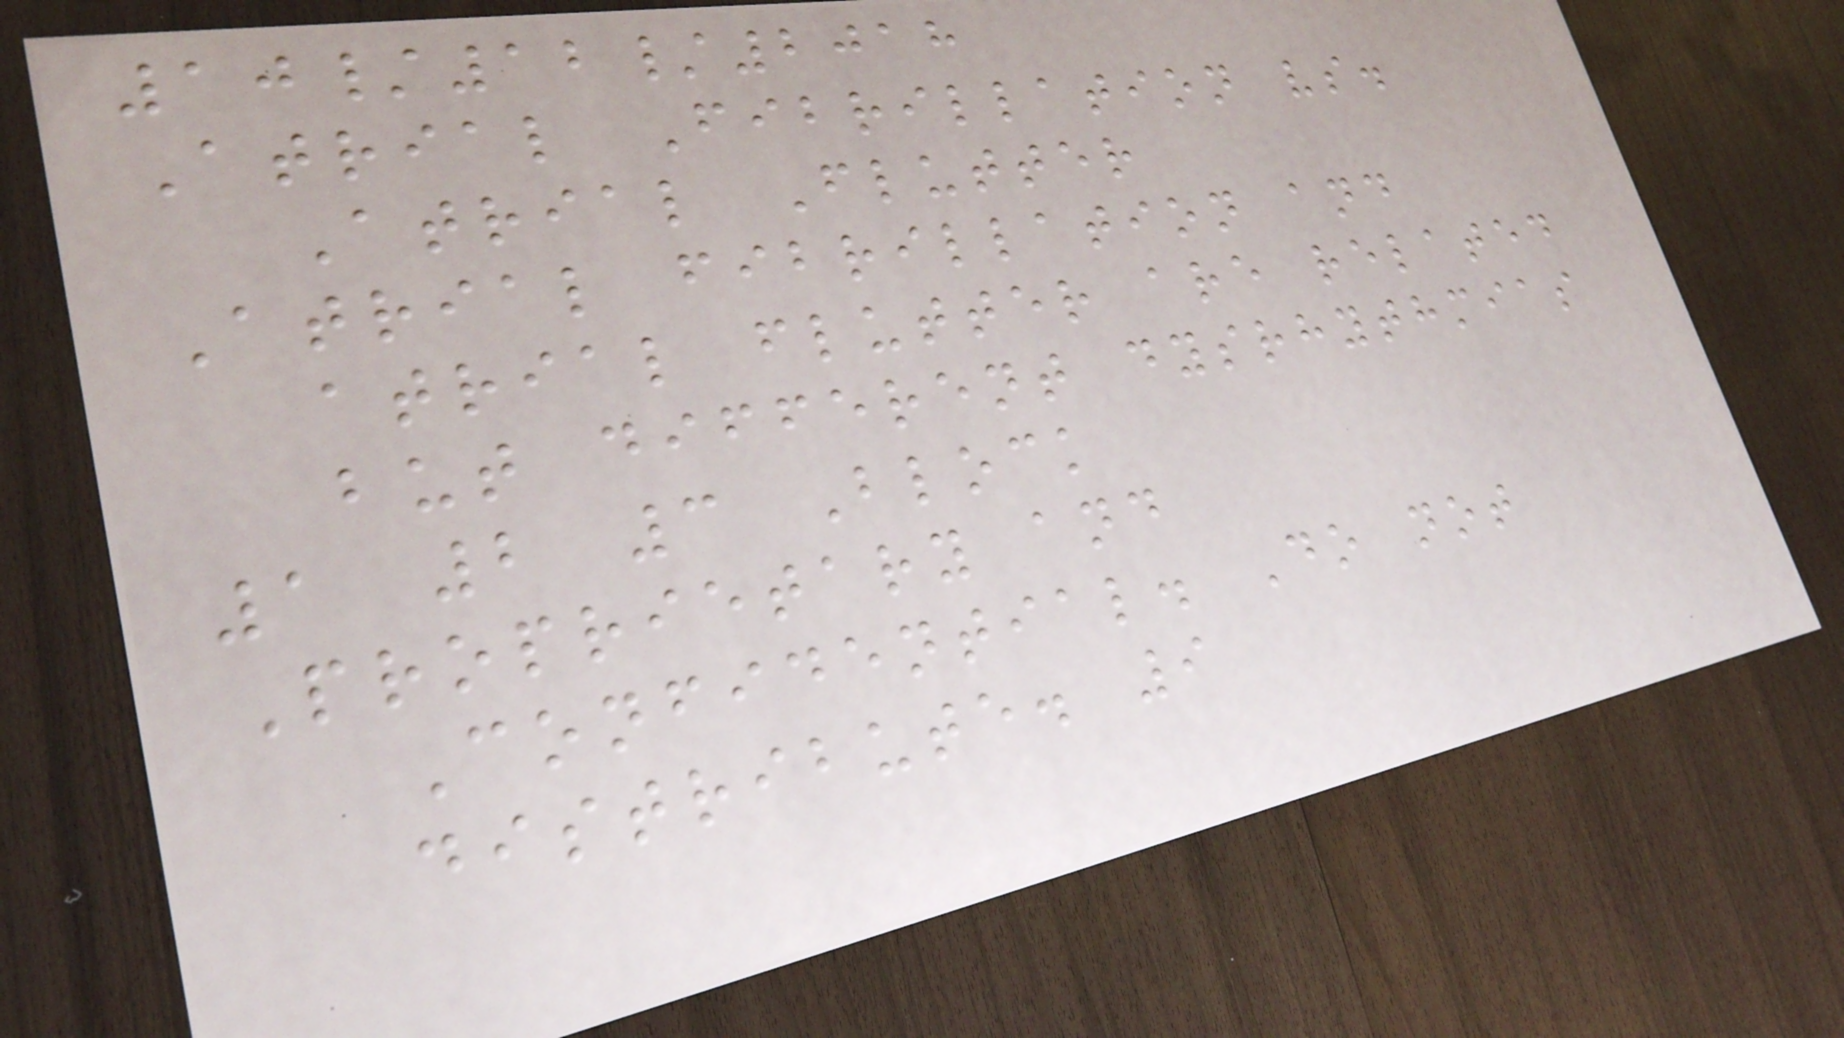10/12/2018
Atrial Fibrillation vs.
Atrial Flutter
Atrial fibrillation and
atrial flutter are related
but different dysrhythmias
1 2 3 Block
Proprietary and
Confidential. Do not
distribute. 9
